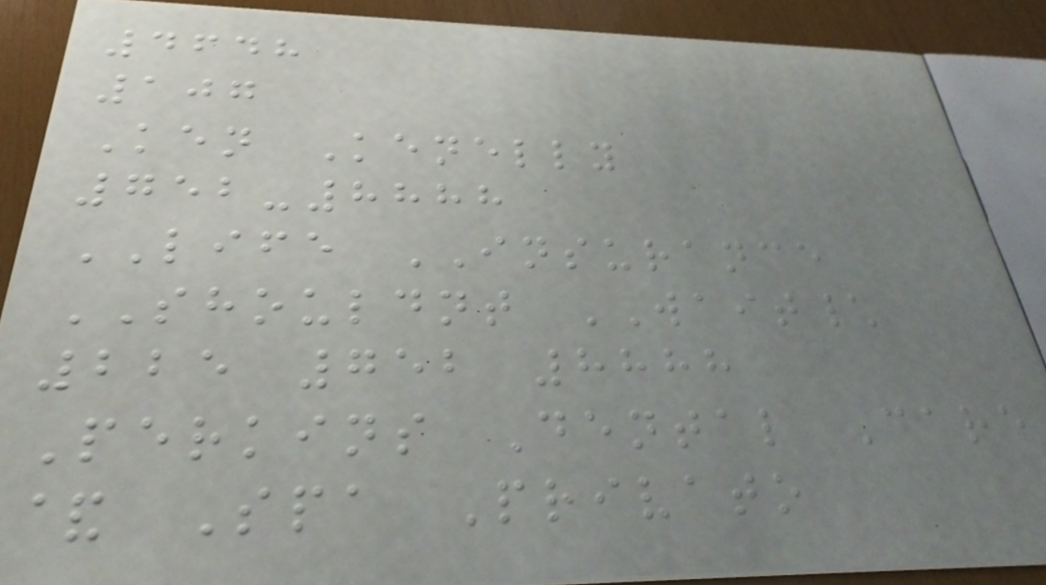4648
107
Ken Kenelly
752-8888
LIFE INSURANCE
SHOULDNT WAIT\
225 752 8888
Perkins Dental Care
& Spa Privato
